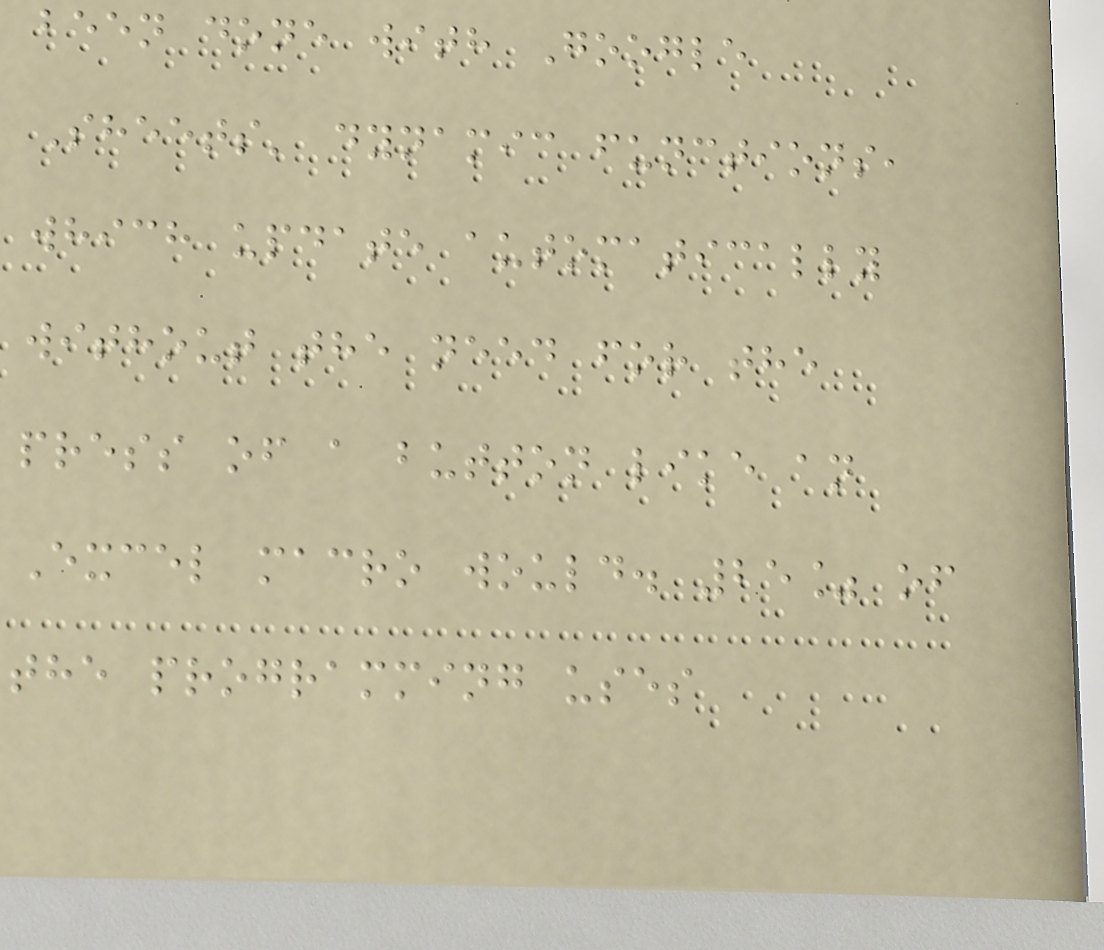been done with Google
Sheets' dynamic functions,
which update automatically
without the need for the
press of a button like an
Excel macro would. 25% of
the programming uses
